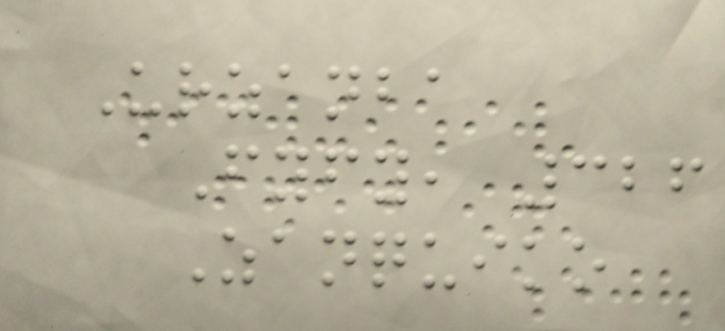Urzanba
Fyfy, 326
Zanquiko
